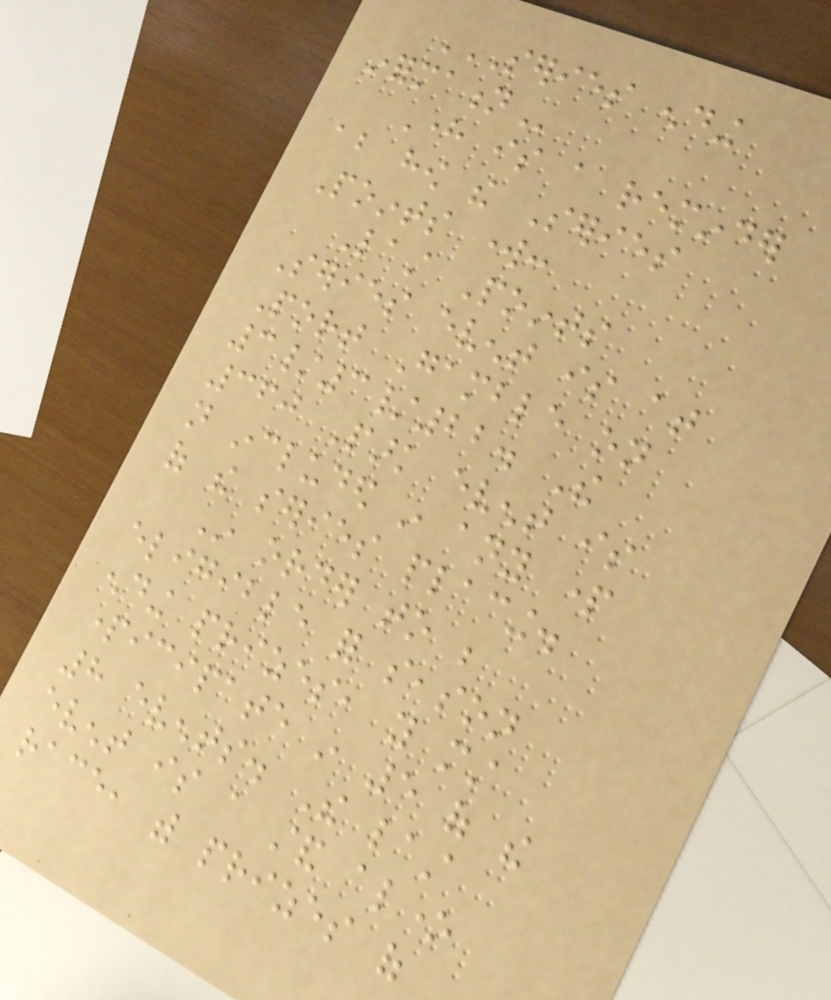SERIES ENDING
INFORMATION
Here is a reminder
about how the Series
Points work:
Last Points
Series event is at
Port Gamble on
3/3/22. The
360 Park event is
not included in any part
of the series placing.
In order to be
eligible for season
ending prizes, you must
participate in 5 of the
8 events. The last
event is a stand alone
race, with prizes of
